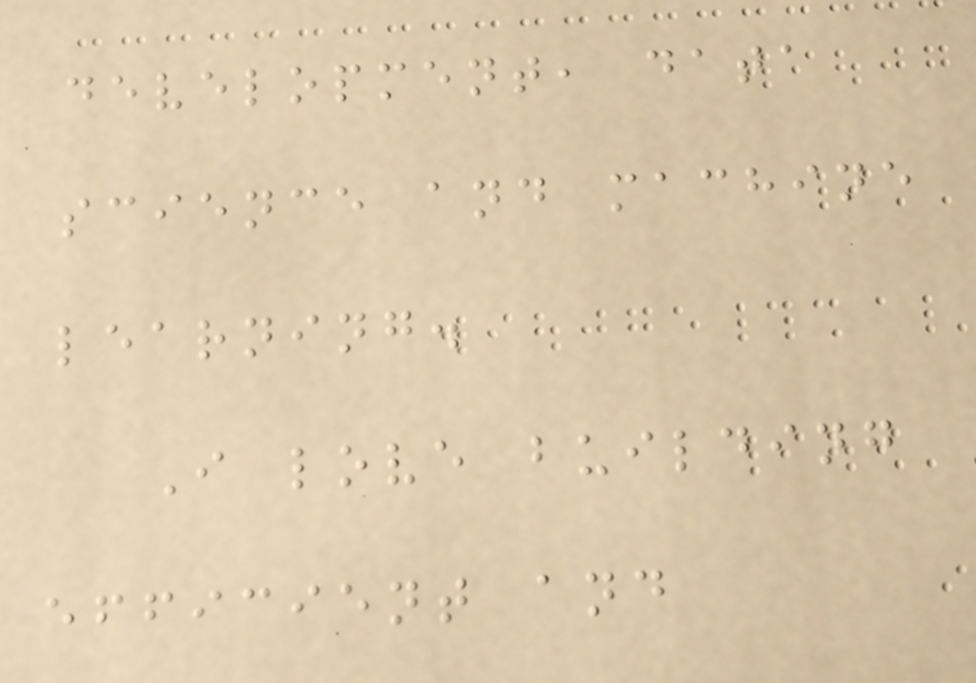development, data
science and machine
learning.
I love building
efficient and
